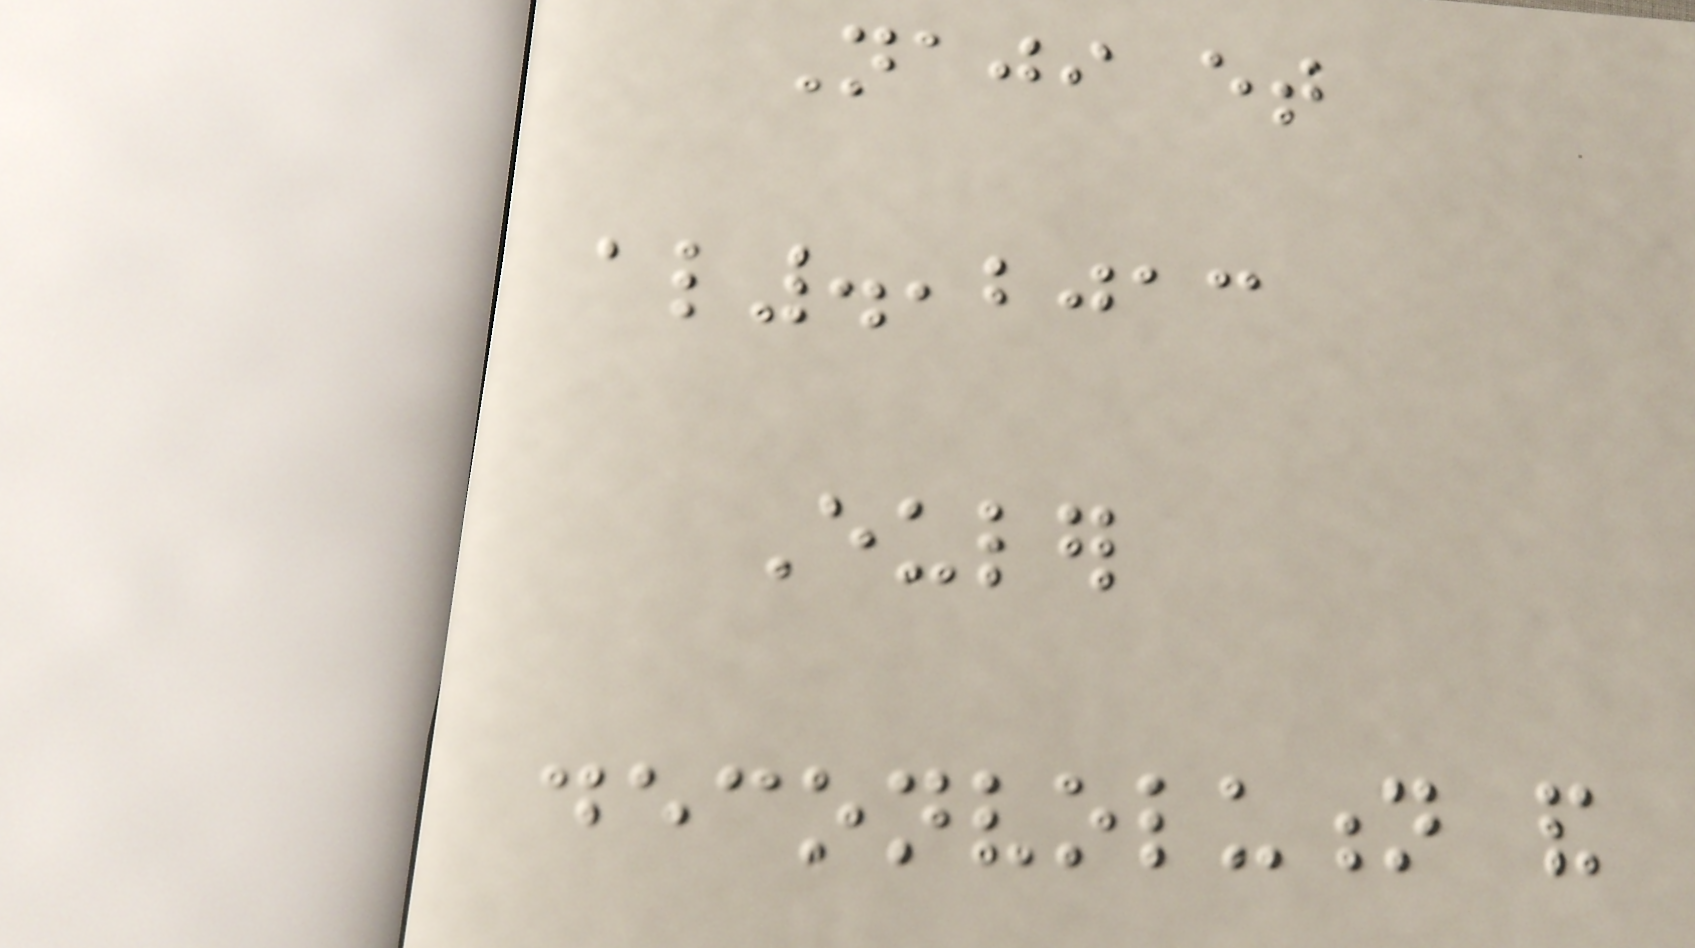Naji et
al.,2013
Euler
deconvolution and
